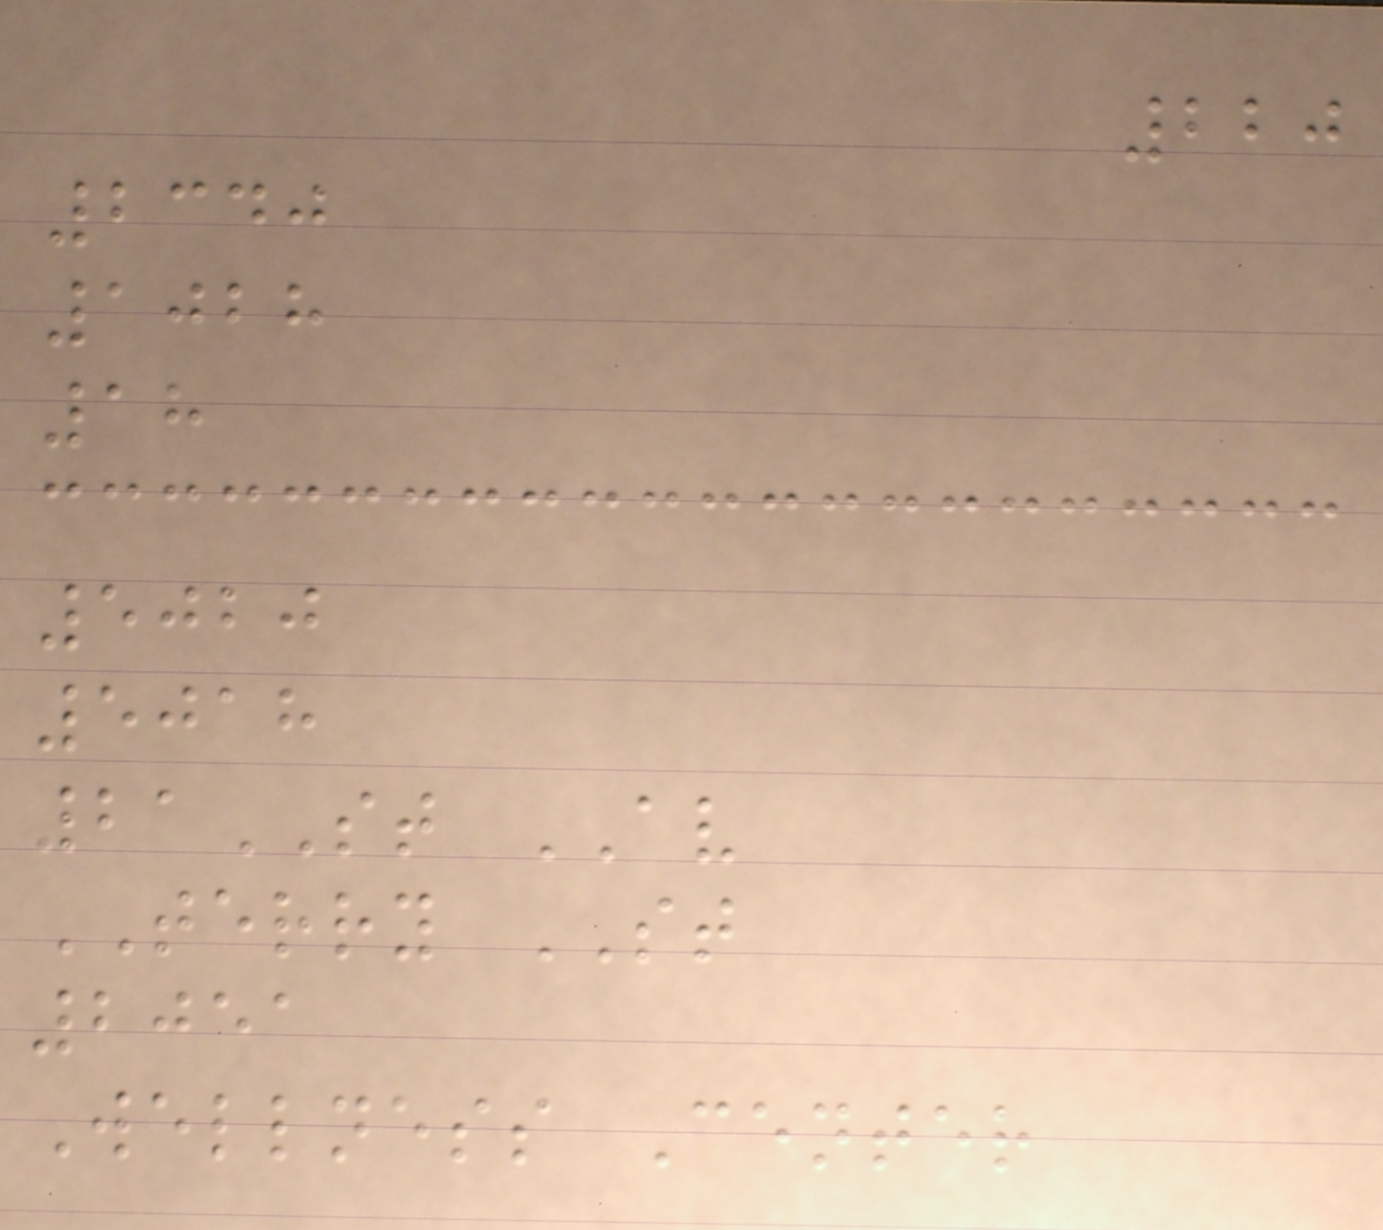220
2340
1028
18
5020
5018
21ST AV
TERRY ST
2051
Wellness Center
